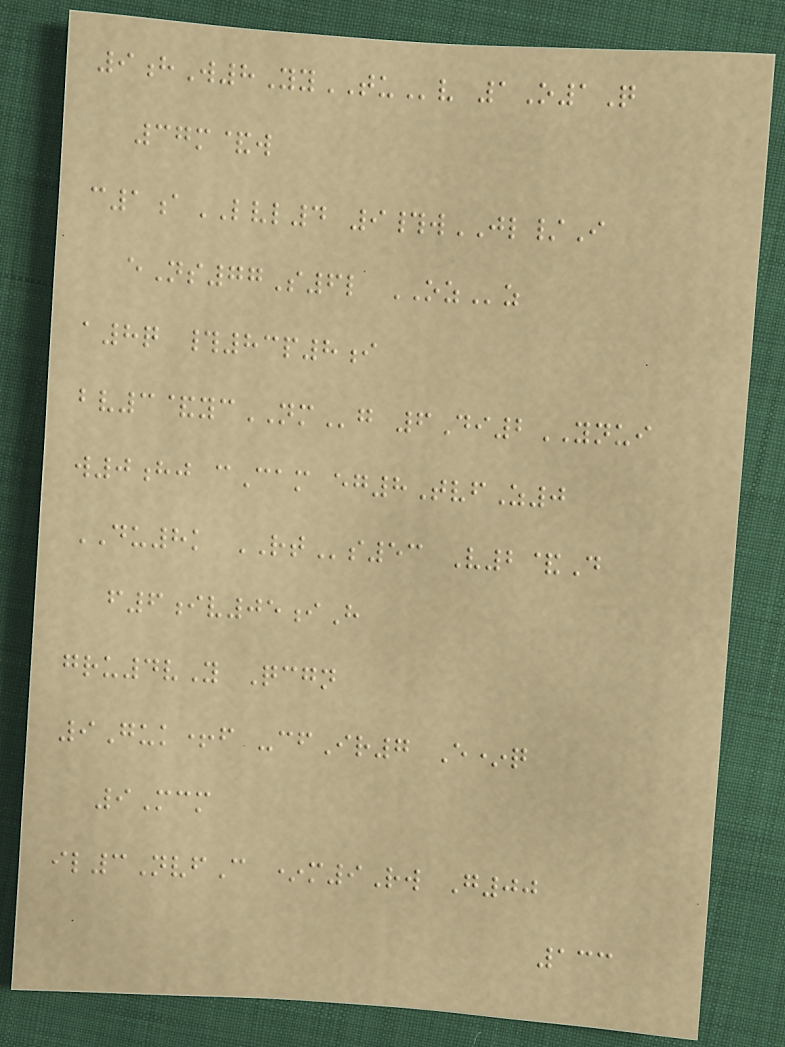9hW8YyTUv 1O1Q
37m&w
c1aLVL4 9#wJL/I
eNs77S6l OZz
a8q #83p8i
bv3&ycNMg 6Di2YNUI
w0hj cCam eg8TvfZ0
DU8k RTs53 V2&D
f6iv05iH
gru4vY Qcgn
9Guk+f -cfIr7 E*q
9Mcm
il3NvfC *m9Rw G00
133
